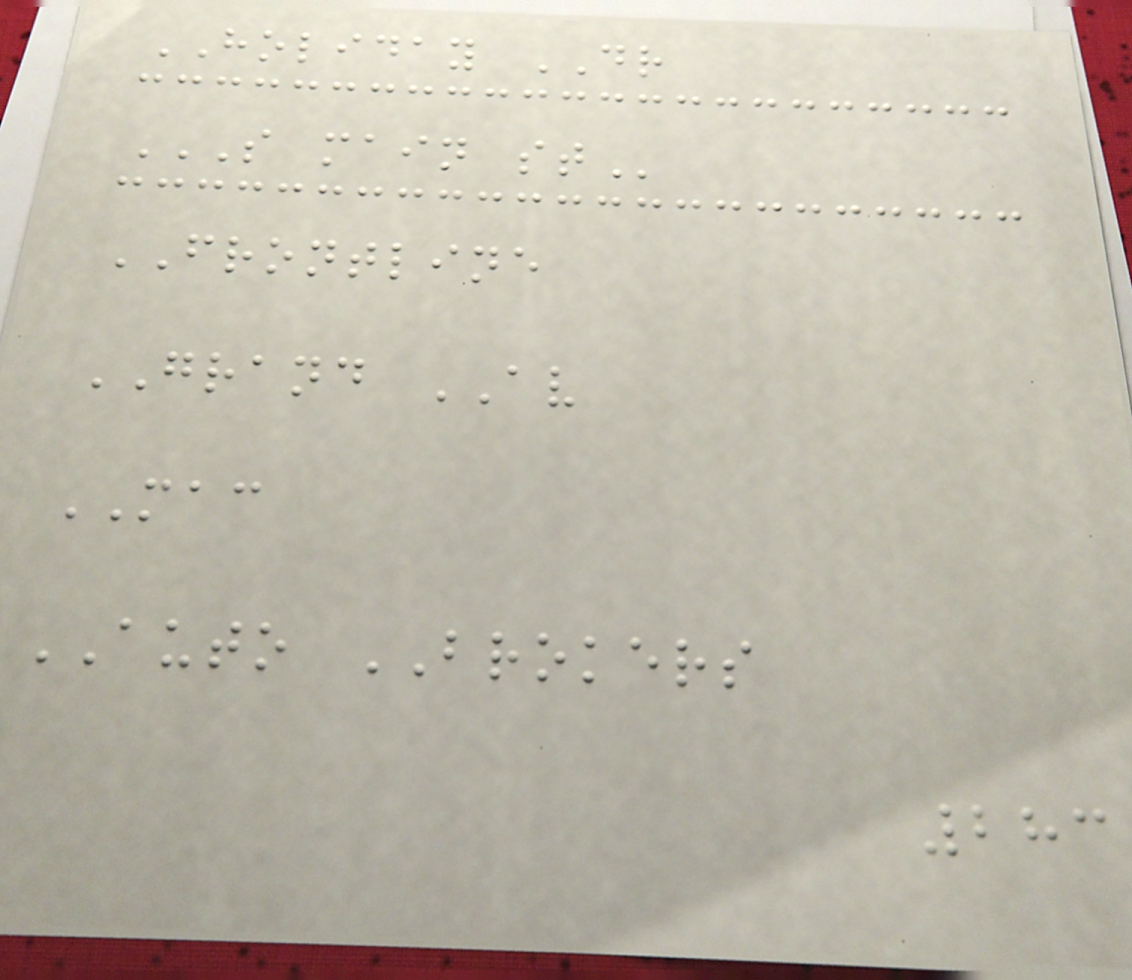HOLIDAY DR
S MAIN ST
FRONTLINE
GRAND AV
MAC
AUTO BROKERS
283
